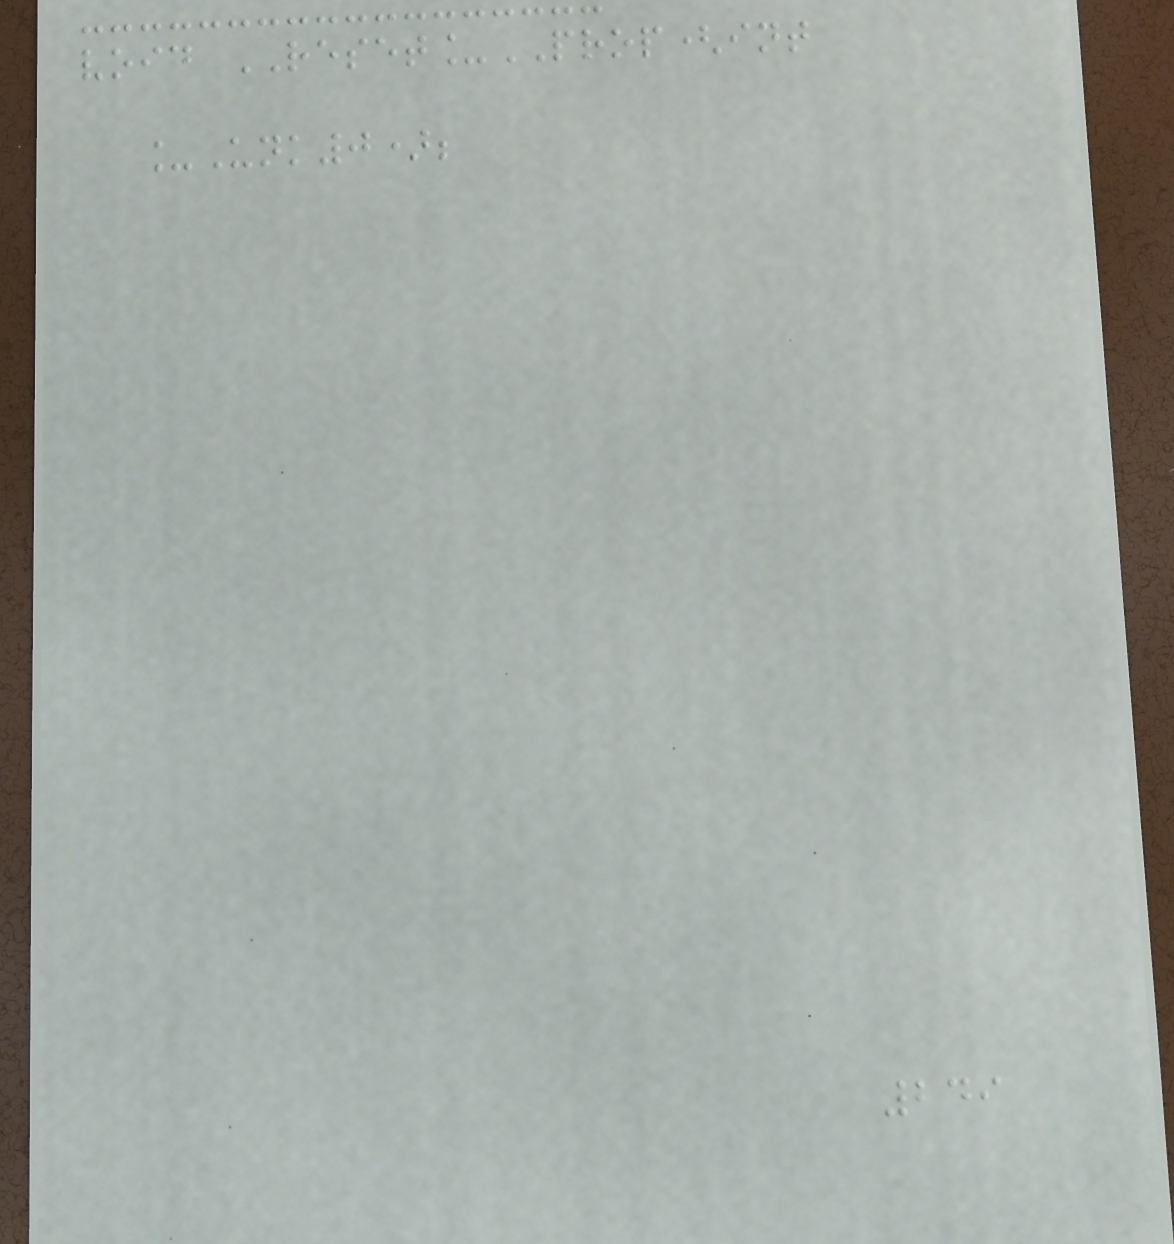void RESET_PROP(int
_Unk0);
249
